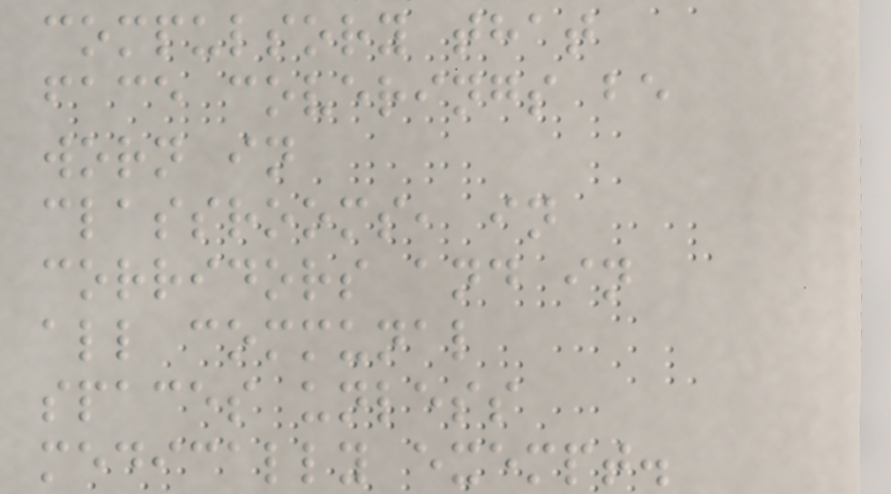compulsory that
face coverings be
worn in
classrooms, in
corridors and in
all communal
spaces unless
medically exempt.
